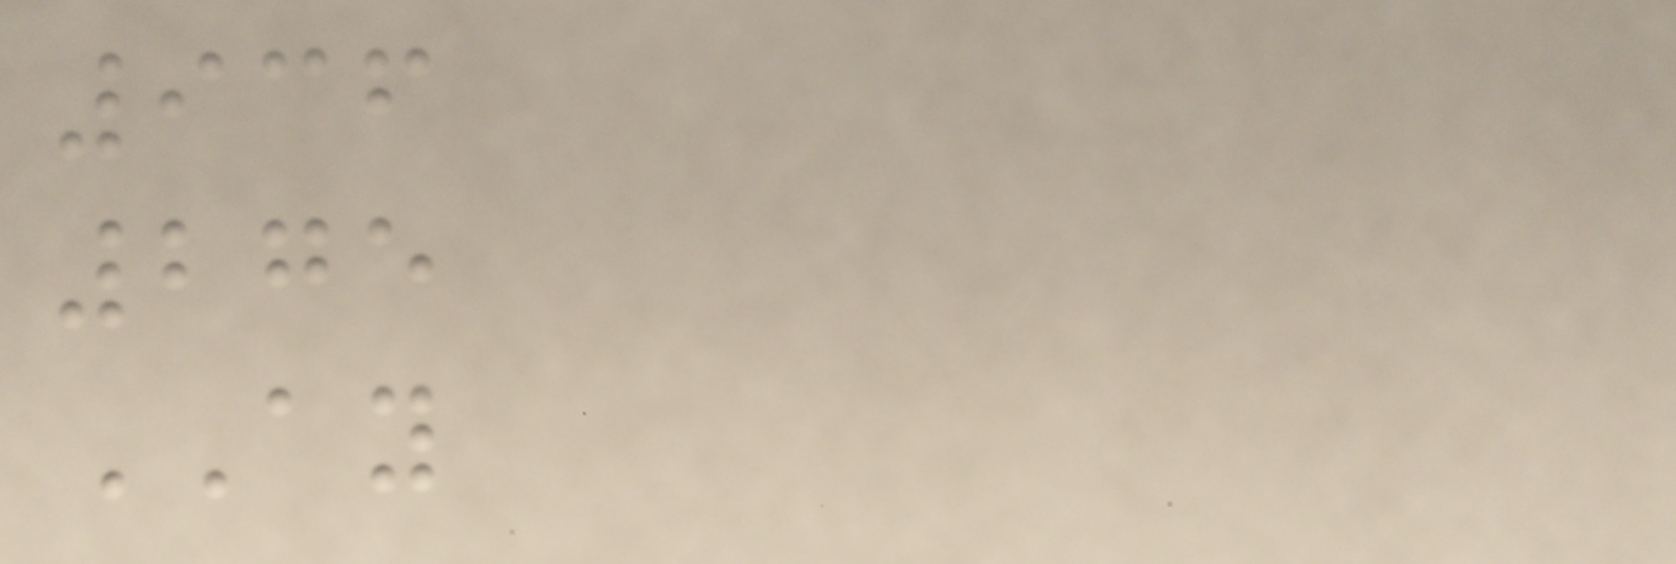936
275
AY
